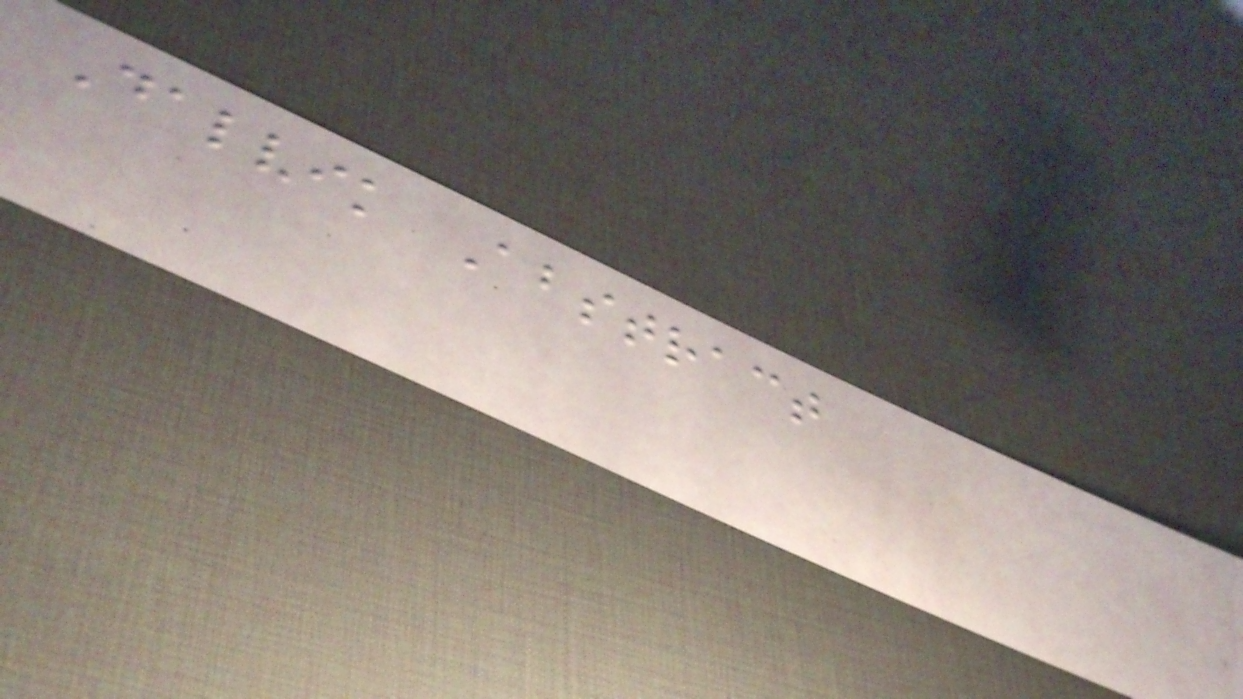Dalvik Abstract
